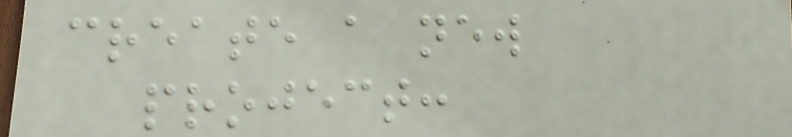create a new
project:
